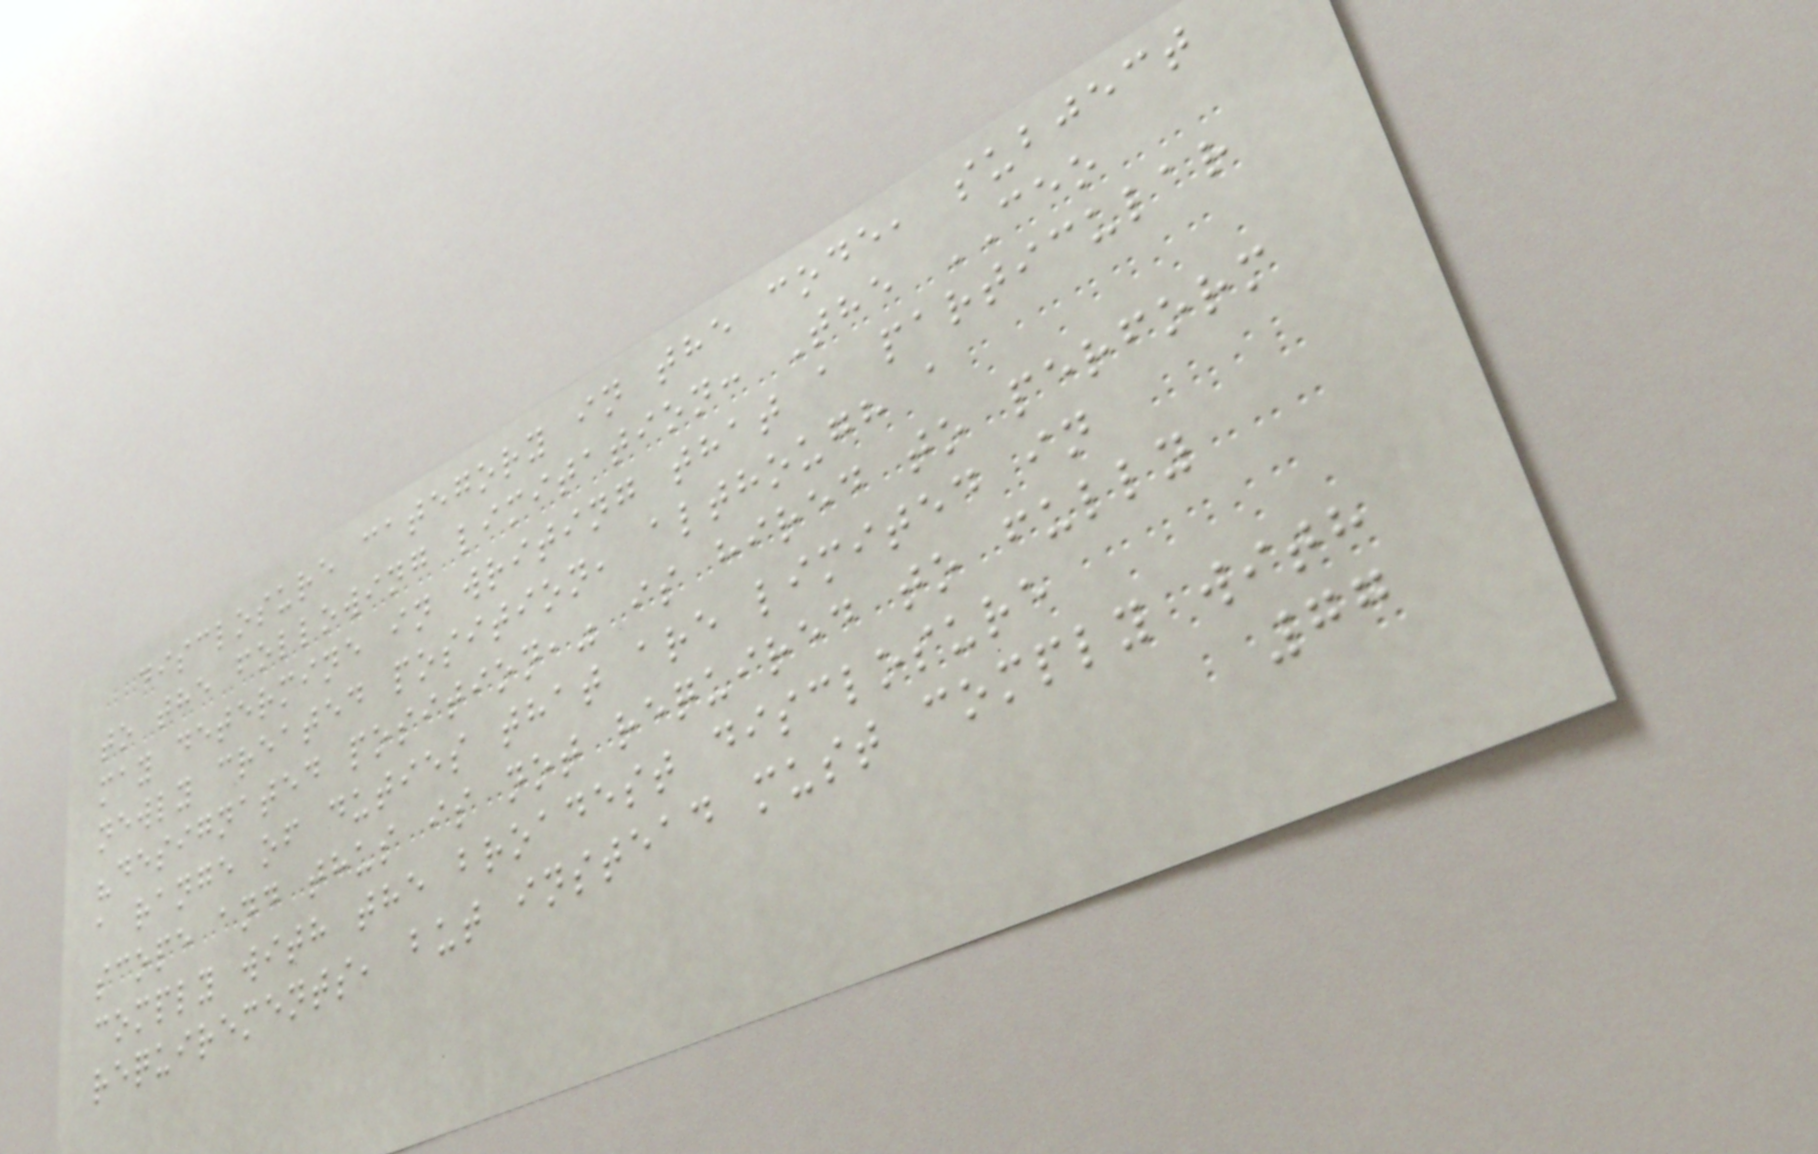disclosure category in the code, subject
to the following limitation: The CEO
may determine in writing that a particular
newly created position, although a
"designated position," is hired to perform
a range of duties that are limited in
scope and thus is not required to fully
comply with the broadest disclosure
requirements, but instead must comply with
77
